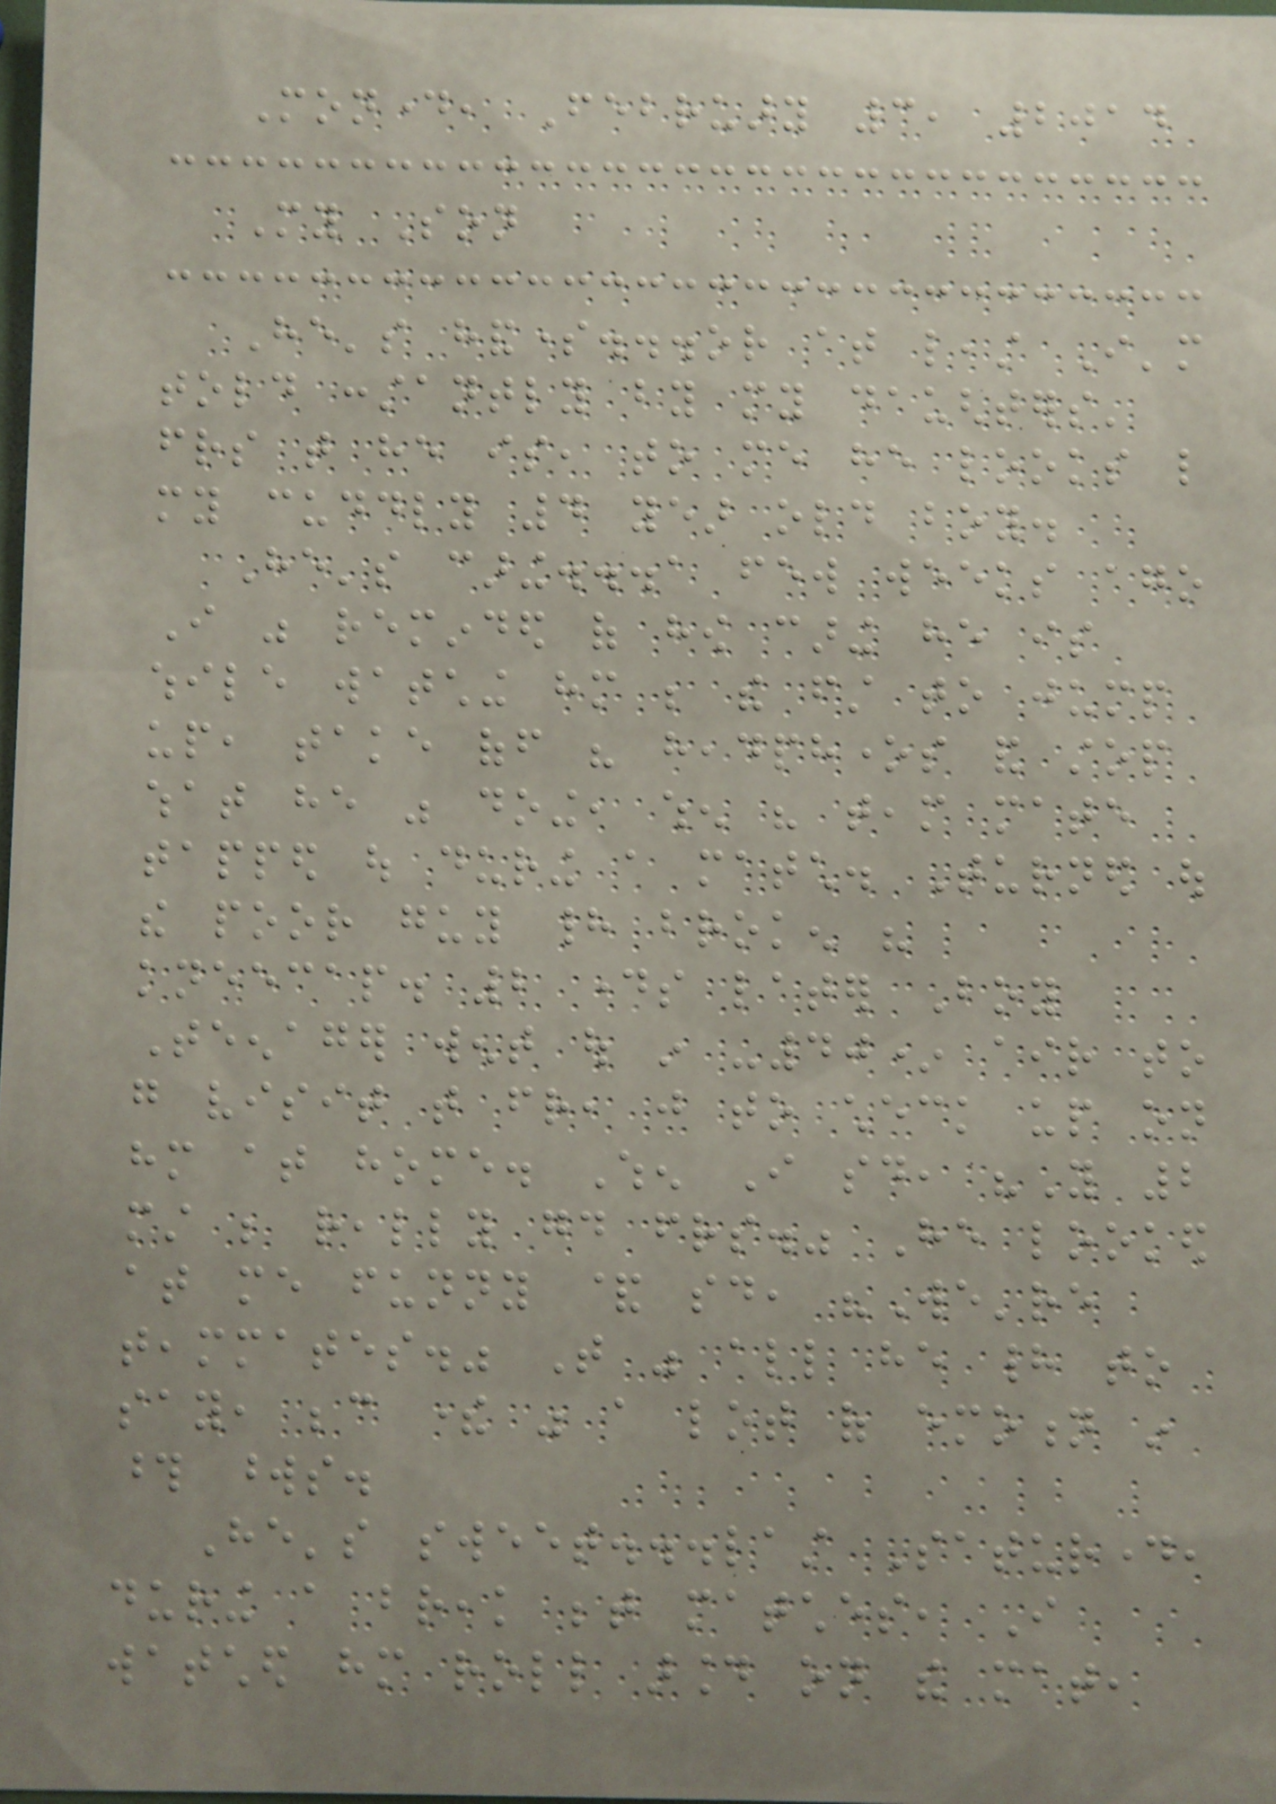Monday, February 3, 2014
My Son
He's handsome...or at least I'm
told constantly by my daughters'
friends that he is, to me he looks like
my cuddly 4 year old boy.
He's caring...a few weeks ago
I was reminded of how caring he is
while watching him be the first to jump
up, take off his headphones and stop
what he was doing, when his team mate
tapped out during a match. Turned out
the poor guy had broken his
kneecap. 2 days later Boy
Teenager went out in -40* air to
go visit that friend, just to check up on
him at home. When I said, "You 2
must be really good friends." He looked
at me funny & said, "We're
teammates." That was all he had to
say, because there was a lot of emotion in
those words.
He's sweet...last Saturday,
during a break between matches, I
watched him roll around on the mat,
